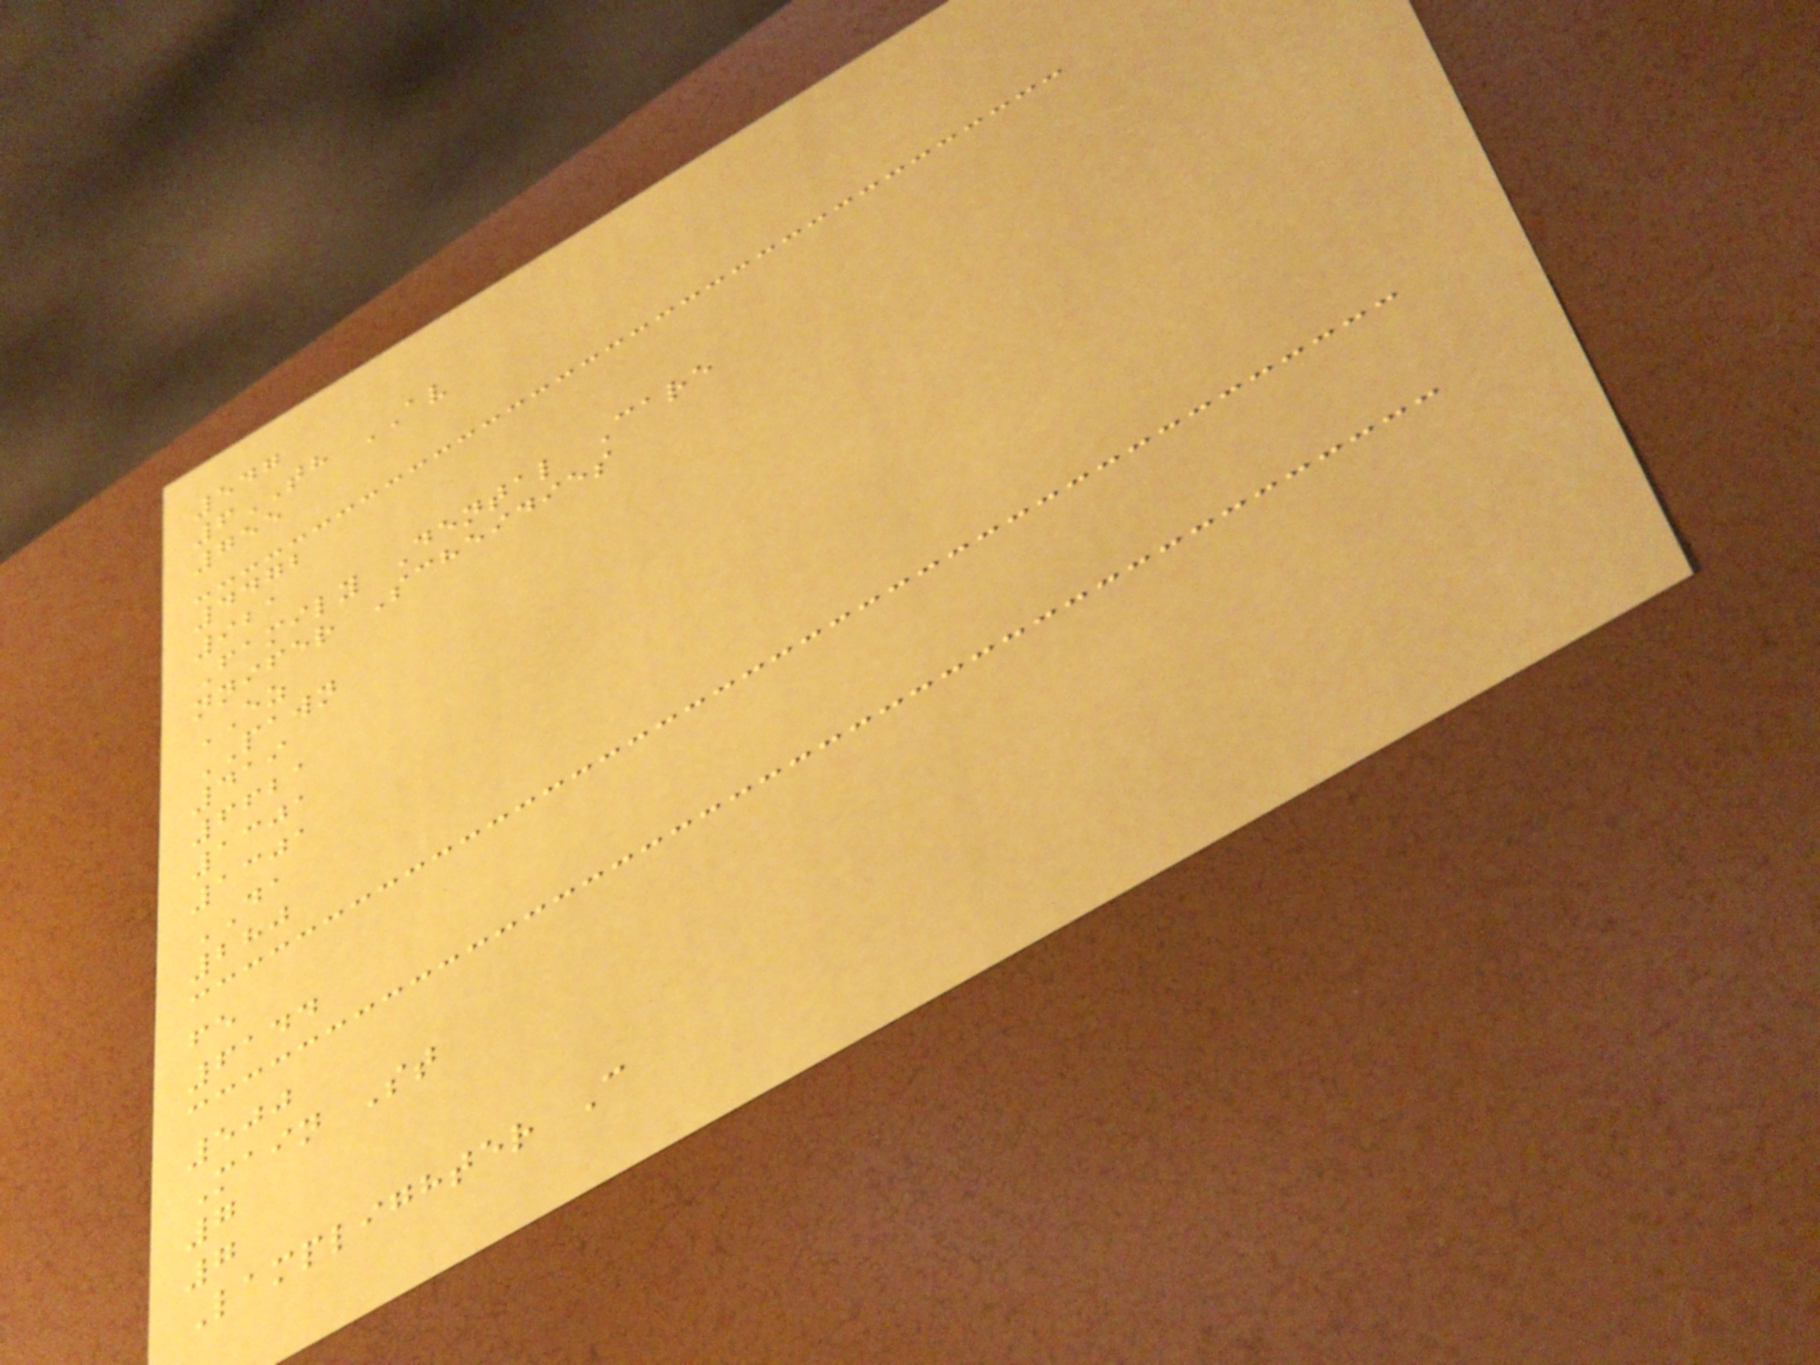547
6TH AV
755
4472
921
Family Dental Care
nnifer Scheidies
EZ
PAWN
419
6621
1301
1301
DA
280
fe
6144
500
Main St
7
7
Lamplighter C
